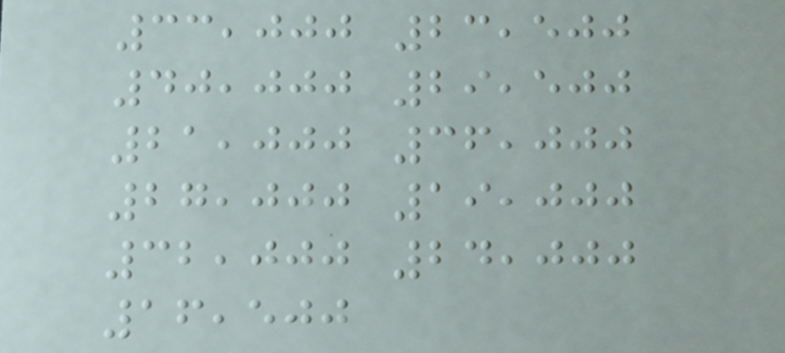33,000 23,500
40,000 29,500
21,000 36,000
27,000 19,000
32,000 24,000
16,500
